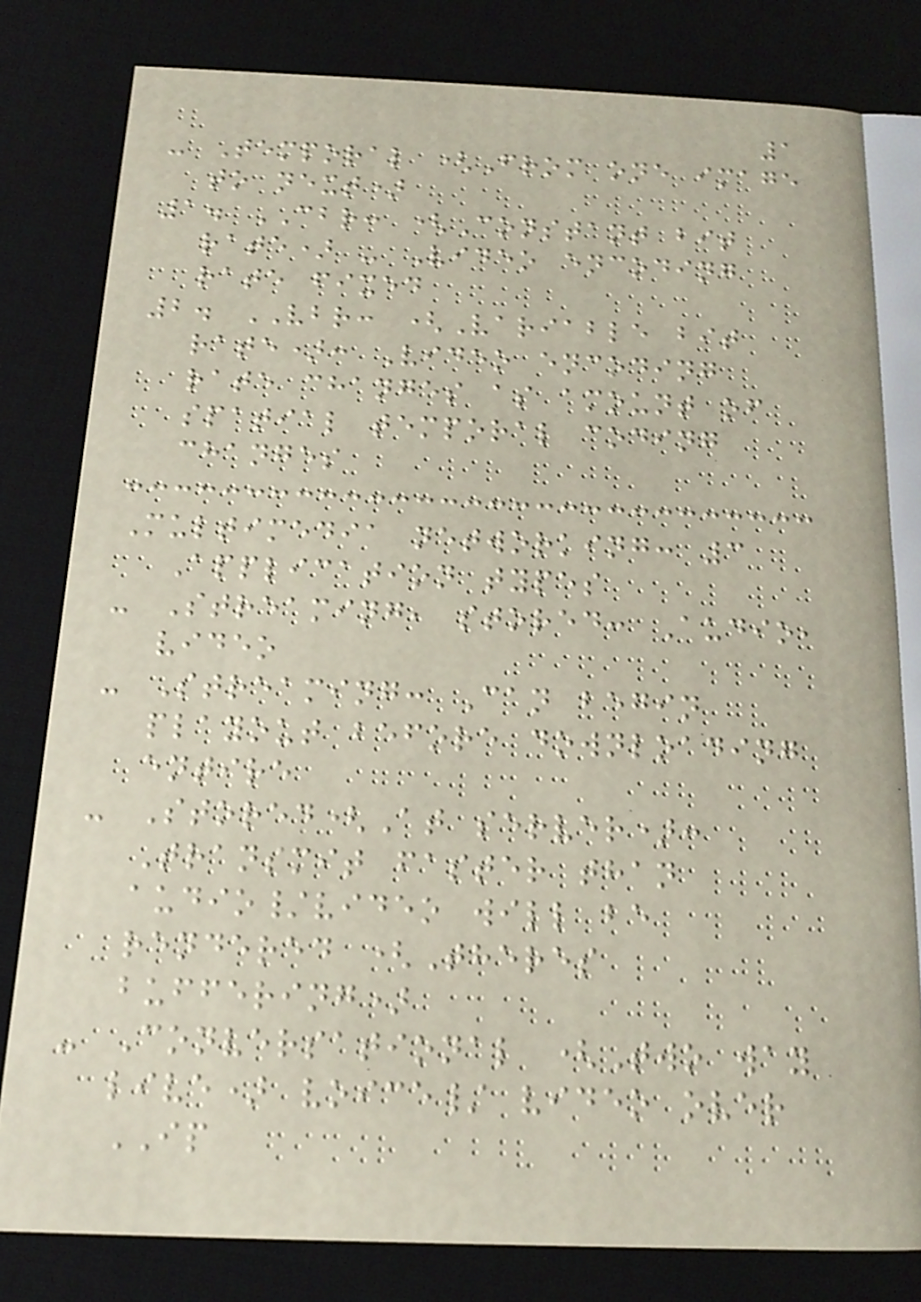1
- Temporal (From one image
to next)
1. CBR: (Constant bit
rate) - Video encoding
rate fixed
2. VBR: (Variable bit
rate): Video encoding
rate changes as amount of
spatial temporal coding
changes
Multimedia networking: 3
Application types
- Streaming, stored: Audio,
video
- Streaming: Can begin
playout before downloading
entire
- Stored(At server):
Transmit faster than
audio/video will be
rendered (Theres
buffering)
- Conversational (Two way
live) voice/ video over
IP
